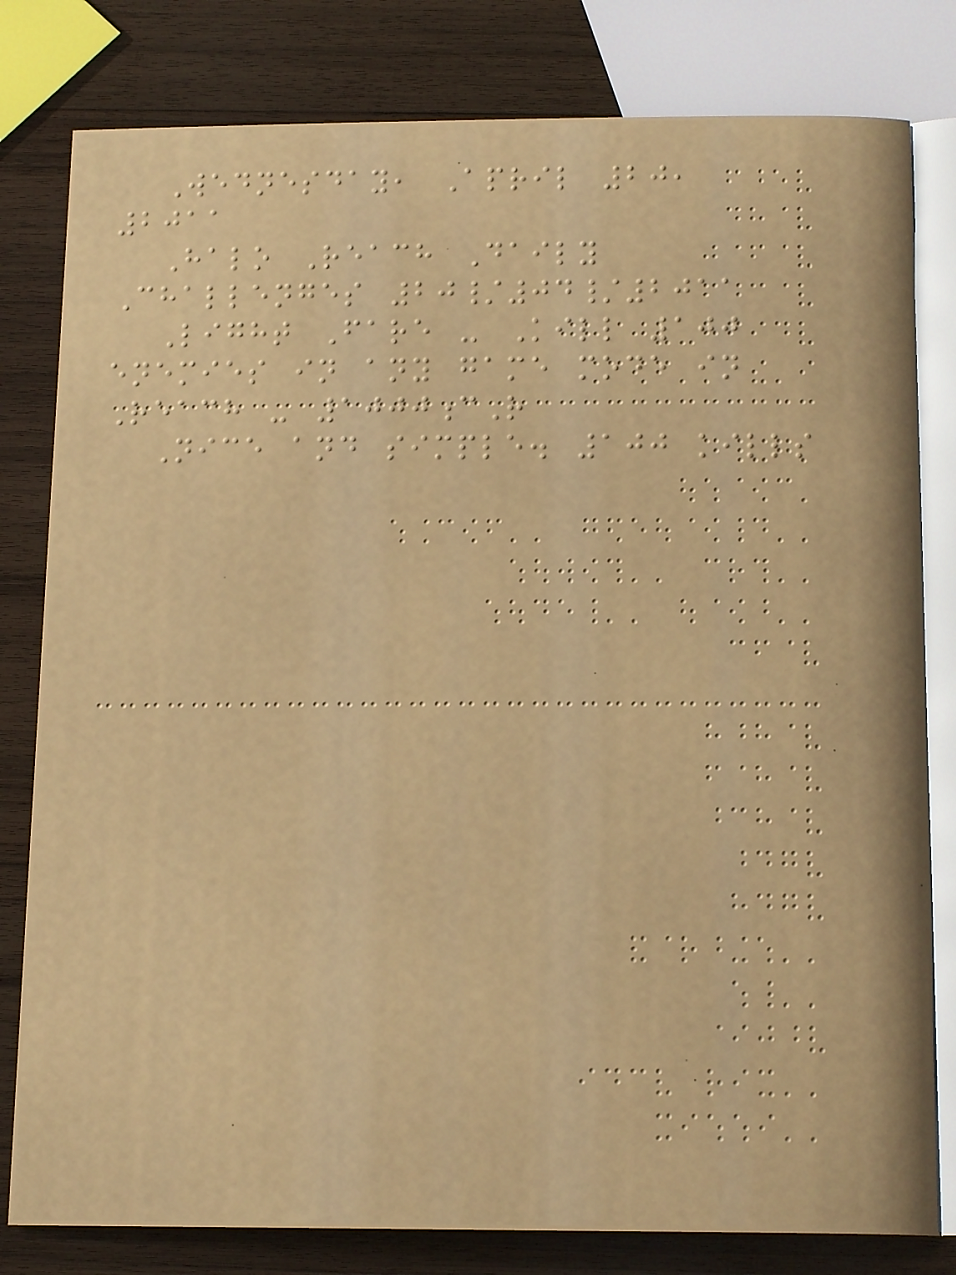Wednesday, April 20,
2011
Halo Reach Daily
Challenges 20/04/2011
Light Fare - Kill 100
enemies in any game mode in
Reach - 1000cR
Nice and simple. 100 kills
